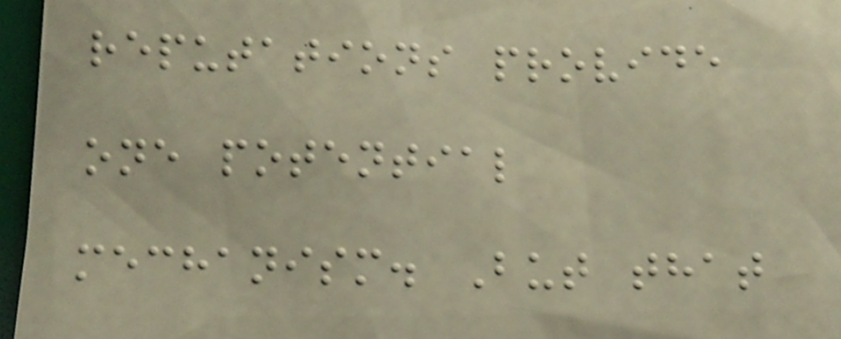reputations provide
one potential
mechanism. But that
